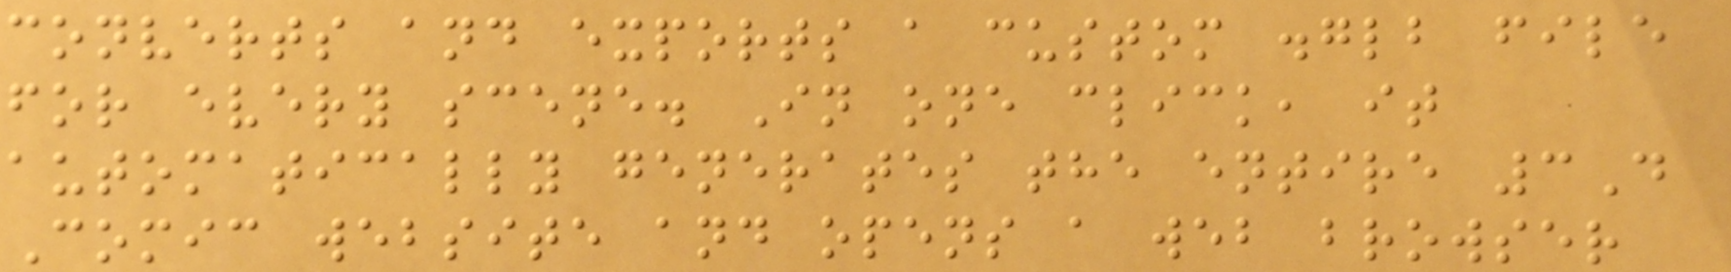converts and exports a custom .glb file
for every scene. In one click, it
automatically generates the entire 3D
Comic website and opens a web browser
